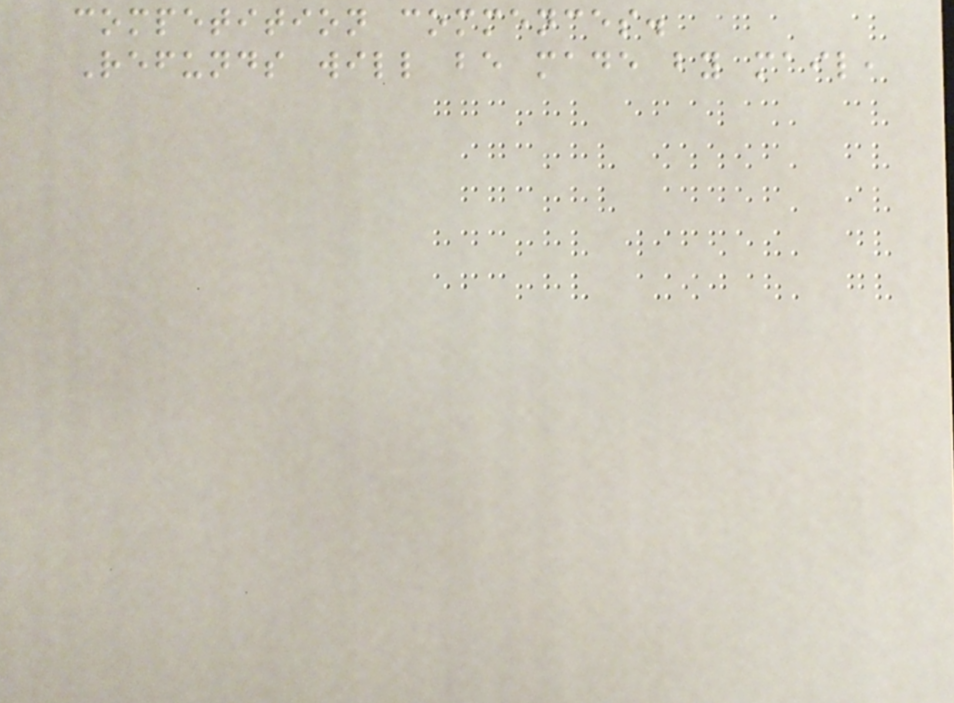competition commences.
Refunds will be made by mail,
